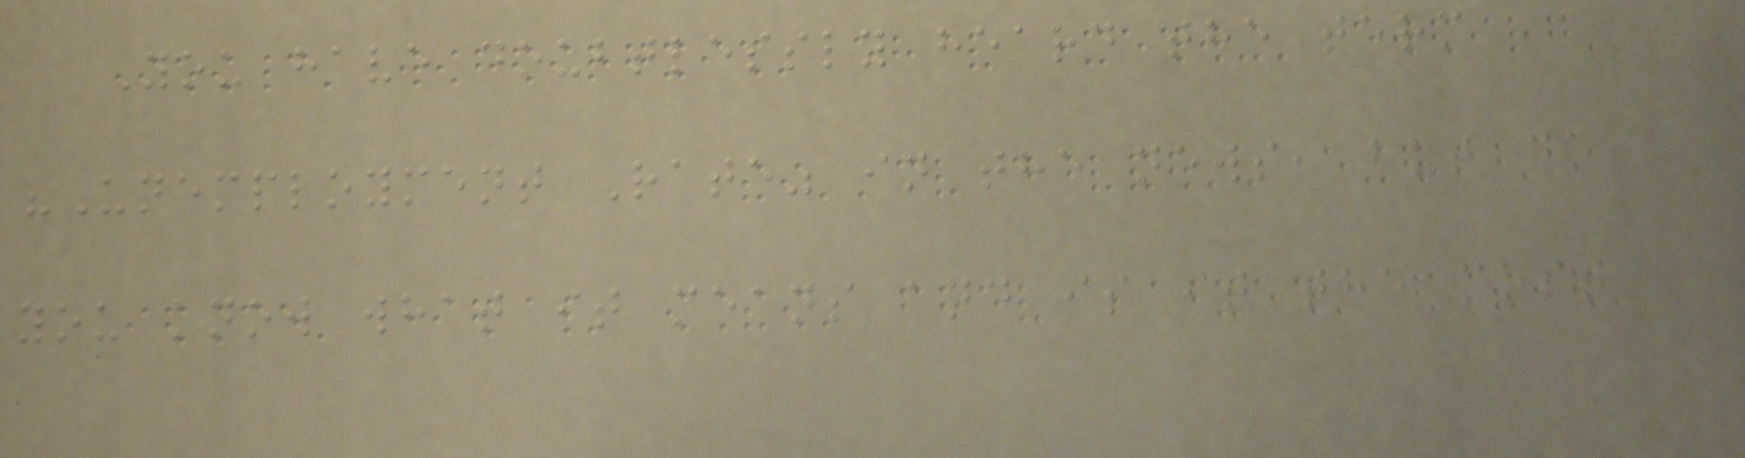You have doubtlessly heard the term
"Unemployment Rate" in the news, but do
you know what it means and is it the most
